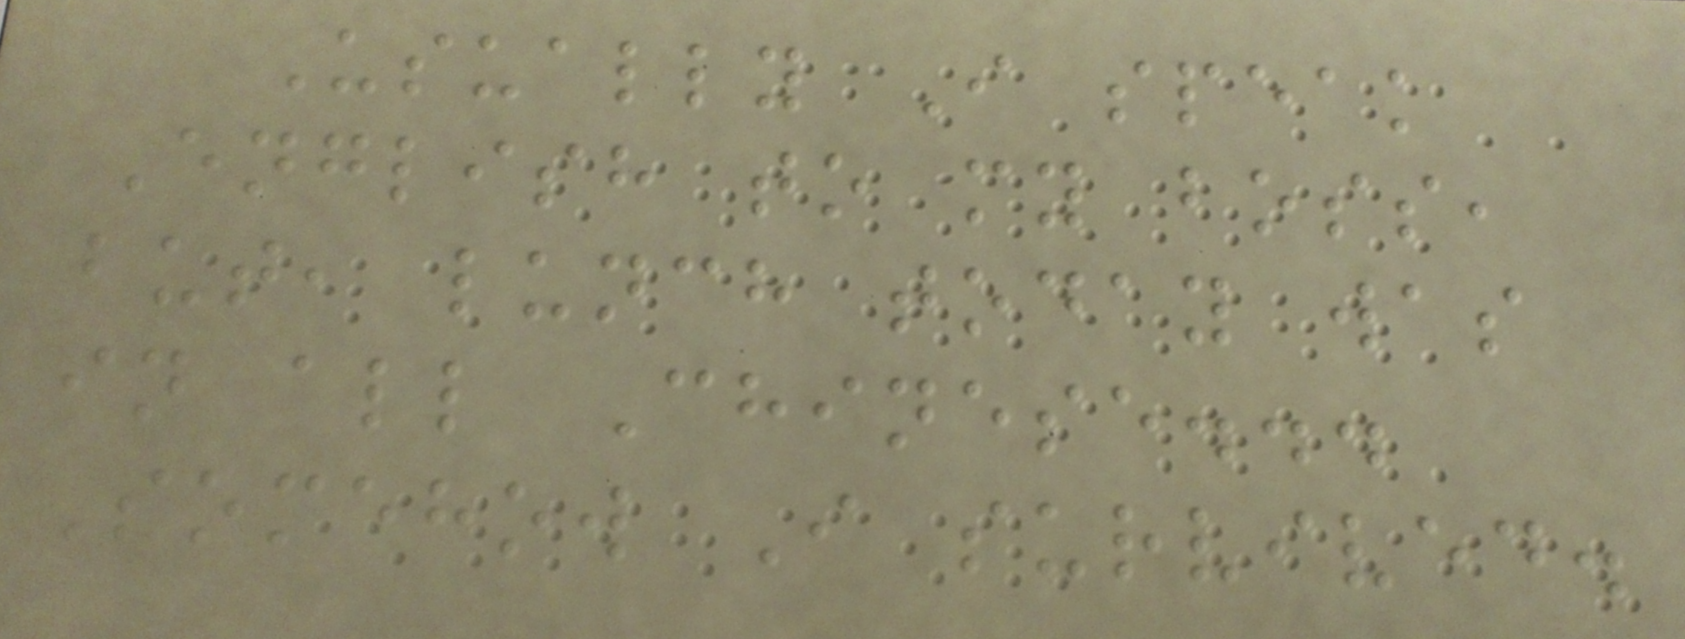Usually I speak
English to my boss,
but, lunch today was
in all Chinese...
Somehow I survived.
